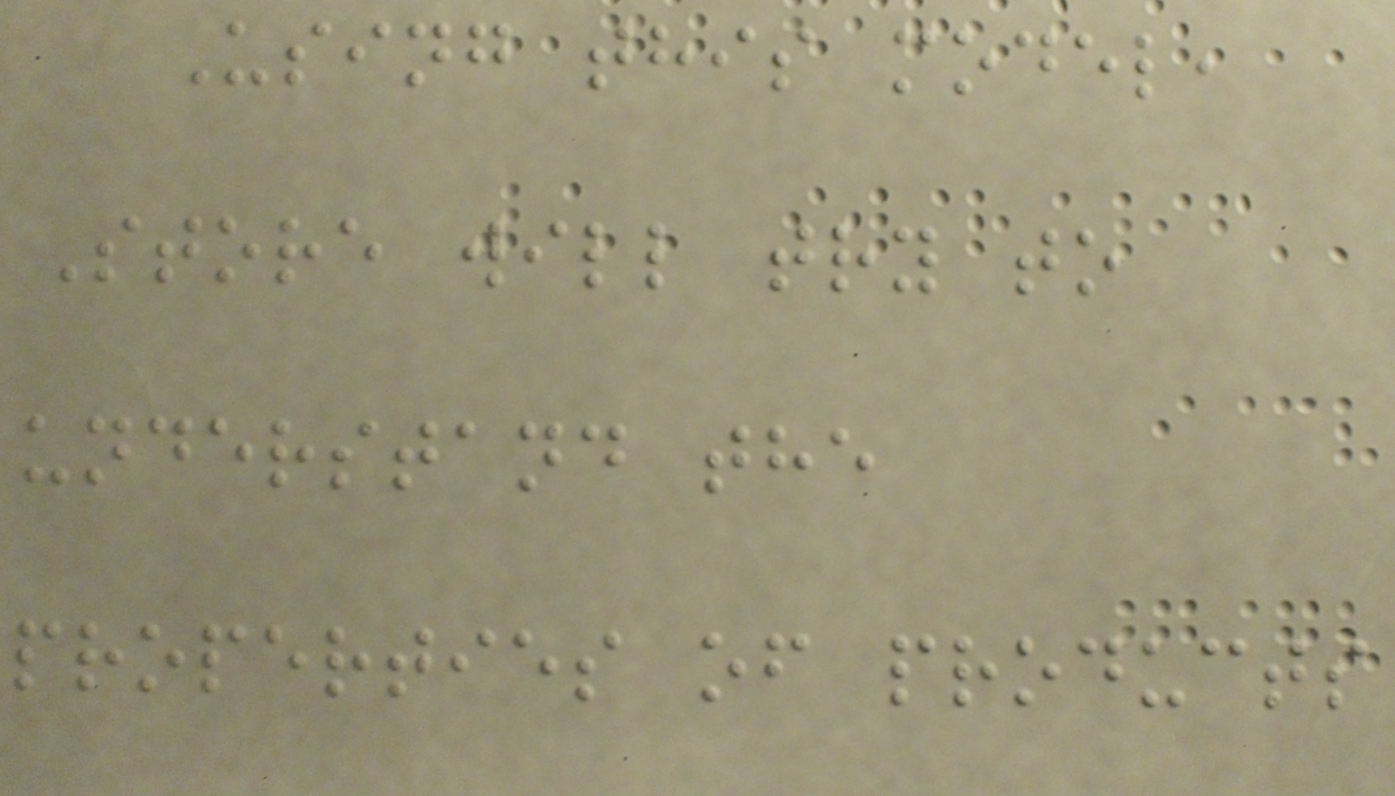Using this model,
Store will try to
understand the
properties of products
